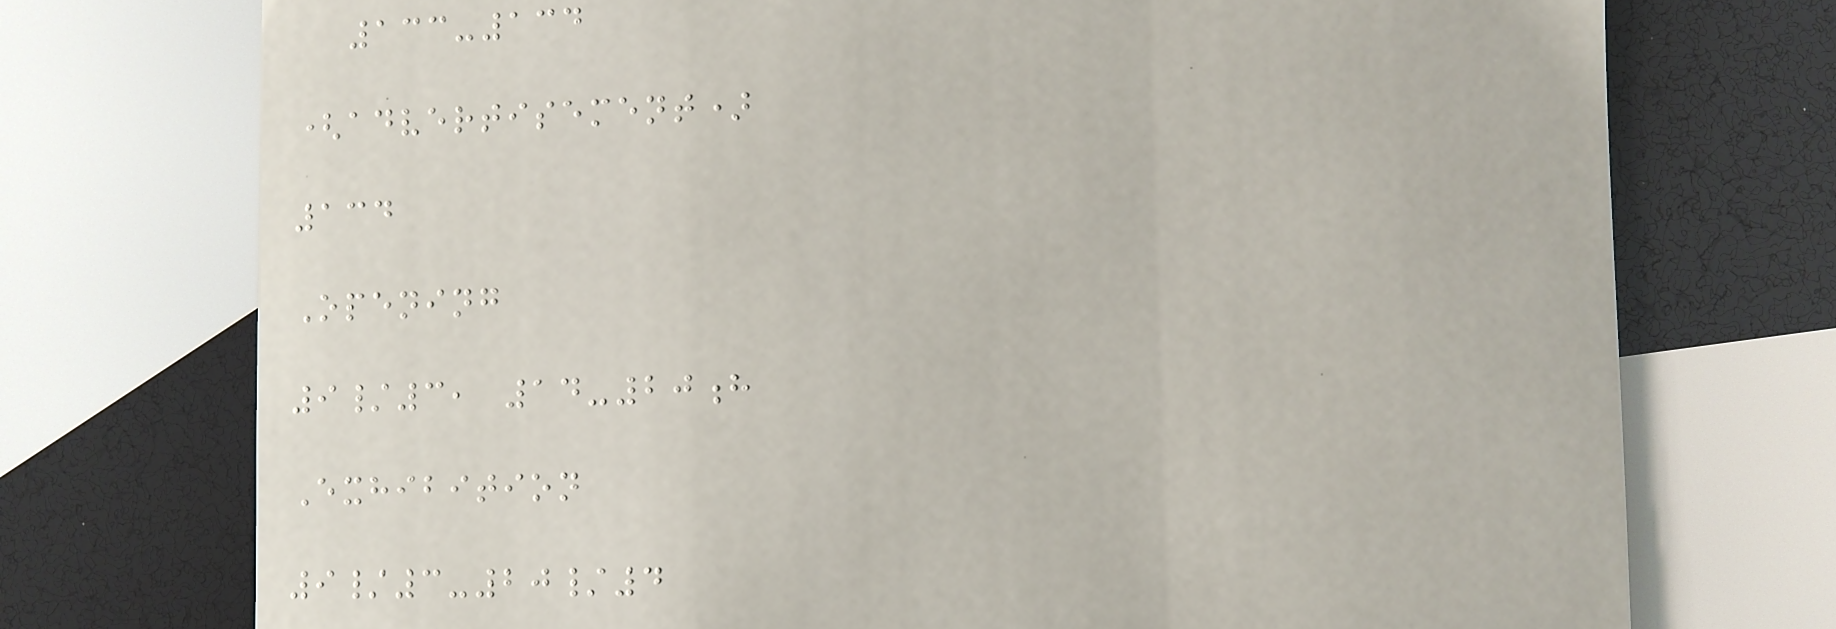133-134
(advertisement)
134
Opening
9/3, 14-20h
Exhibition
9/3-20/4
